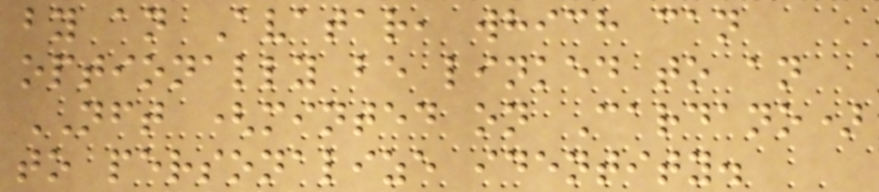by an Avatar, which can
optionally be linked to an
NFT (minted on Cardano)
to personalize identity.
